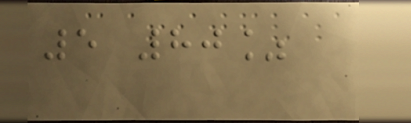5 80%
